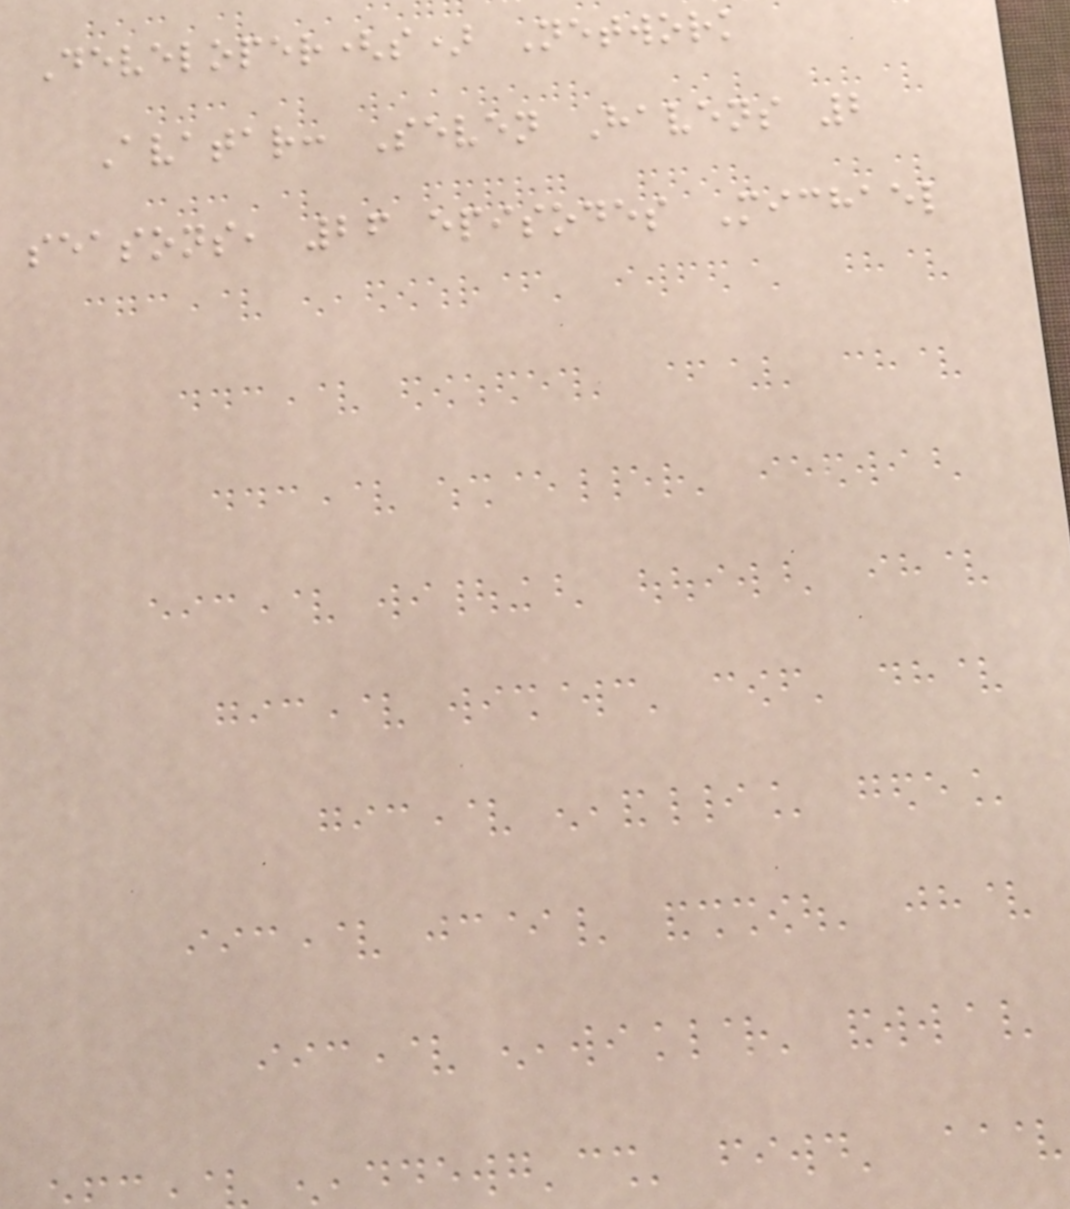Developer(s) Network
Avatar: Seven Havens 2
seasons, 26 episodes Michael
